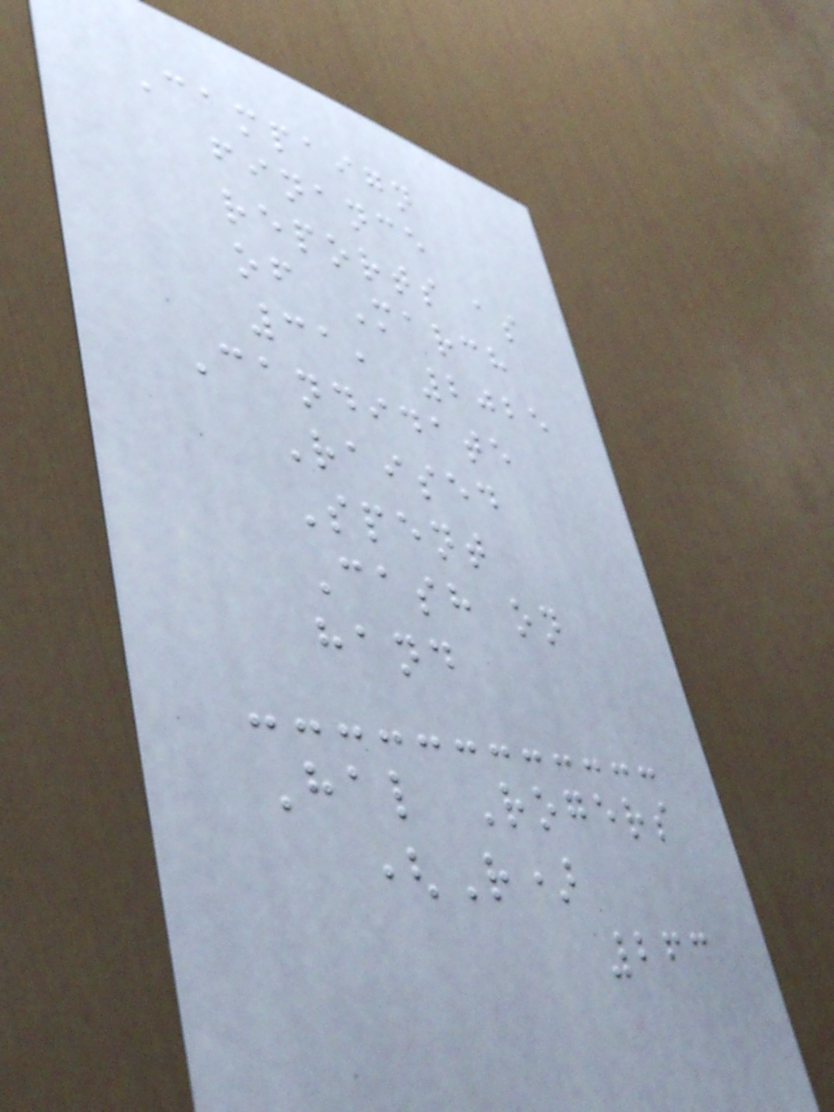Campaign
finance
reports as
of March
31, 2025
Candidate
Raised
Spent
Cash on
hand
Hal Rogers
(R)
263
